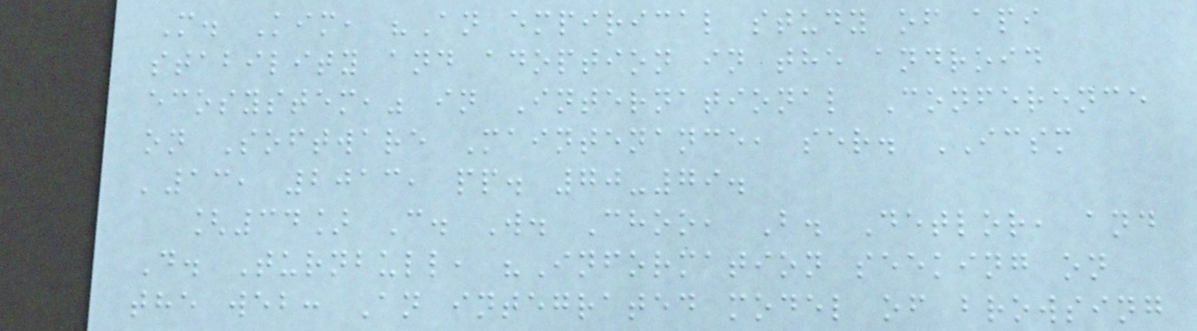M. Kim, "An empirical study of api
stability and adoption in the android
ecosystem," in International Conference
on Software Maintenance, ser. ICSM
'13, 2013, pp. 70-79.
[34] C. W. Choo, B. Detlor, and
D. Turnbull, "Information seeking on
the web: An integrated model of browsing
